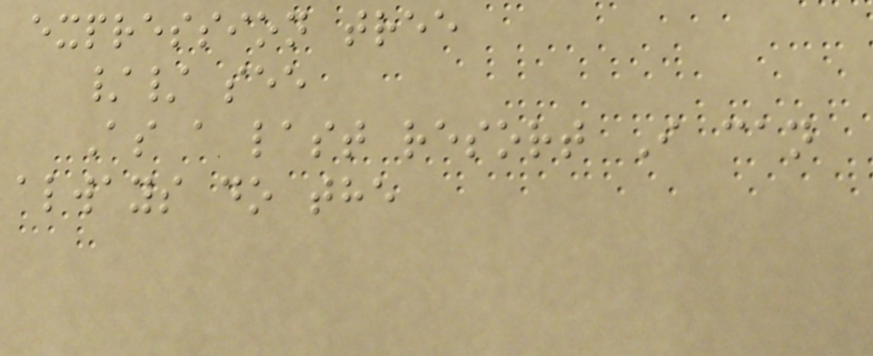expression tree
// see
As a last resort I can
always do the
